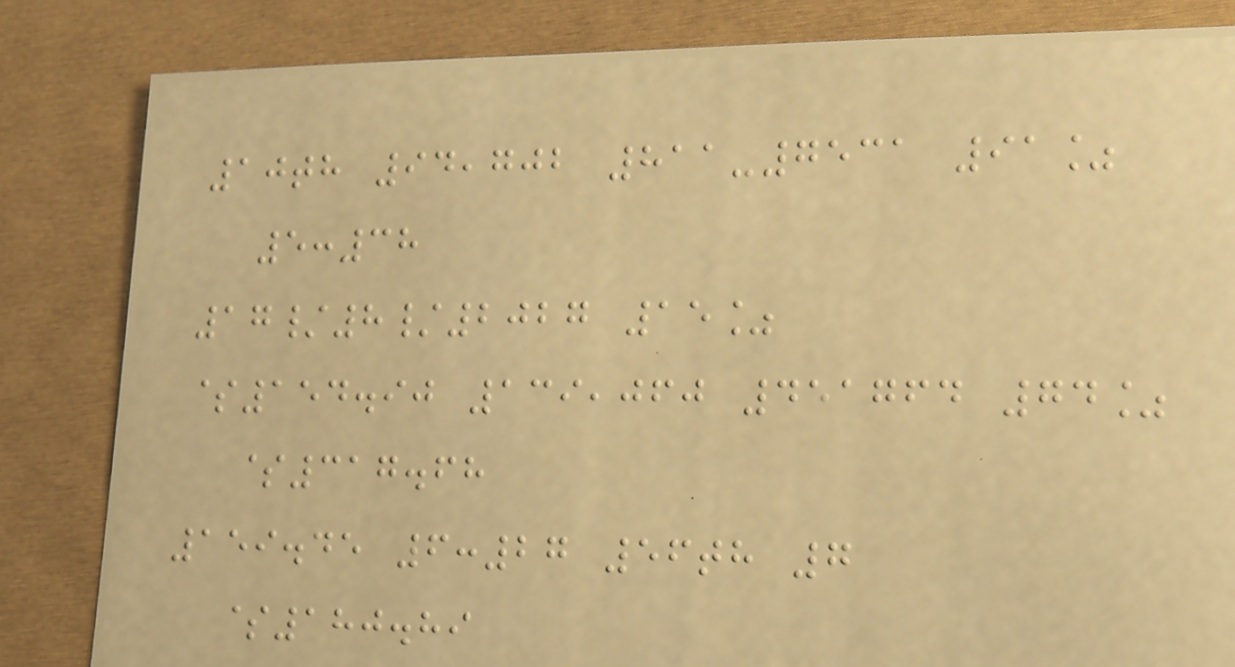10th 94,702 811-7531 91%
5:38
17/8/2027 15%
$154.90 139,060 451764 74%
$317.68
159.45 6:27 56th 7
$180.89
